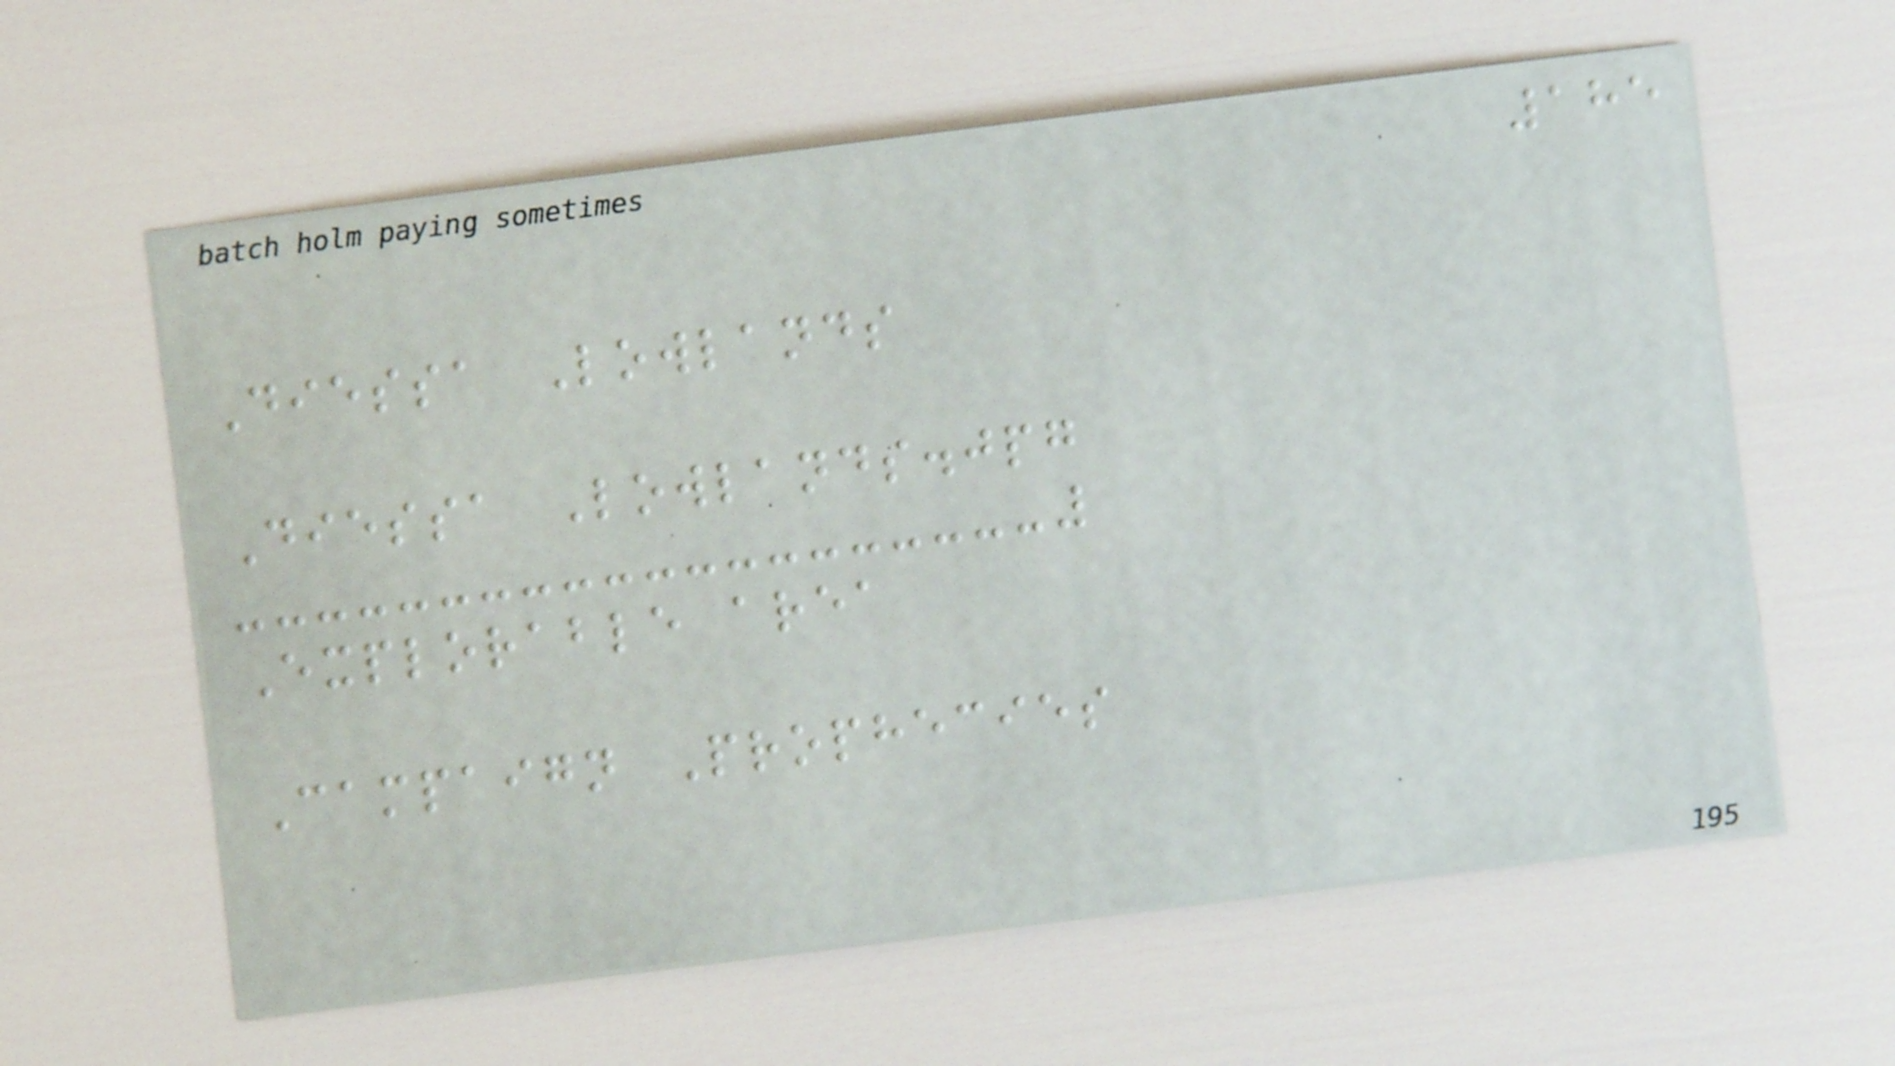185
Diessa Lowlands
Diessa Lowlands.jpg
Explorable area
Campaign Prophecies
